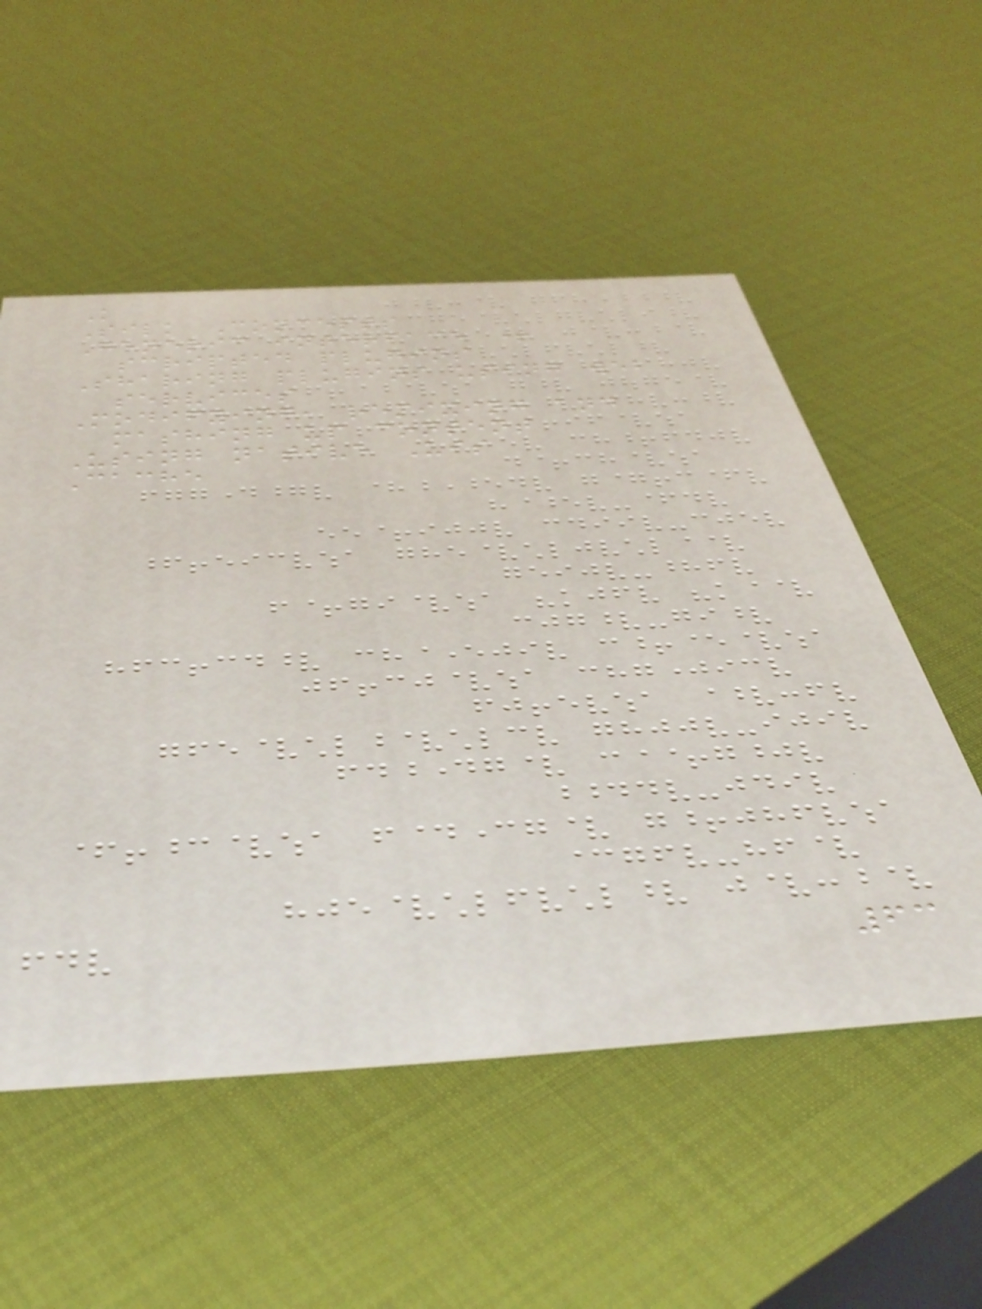K
Silk Concepts
Generic interface +
scripted plugins
Sharing plugins using web
services
Modifying, remixing and
mashing up content
Using native Uis
Cache
63
